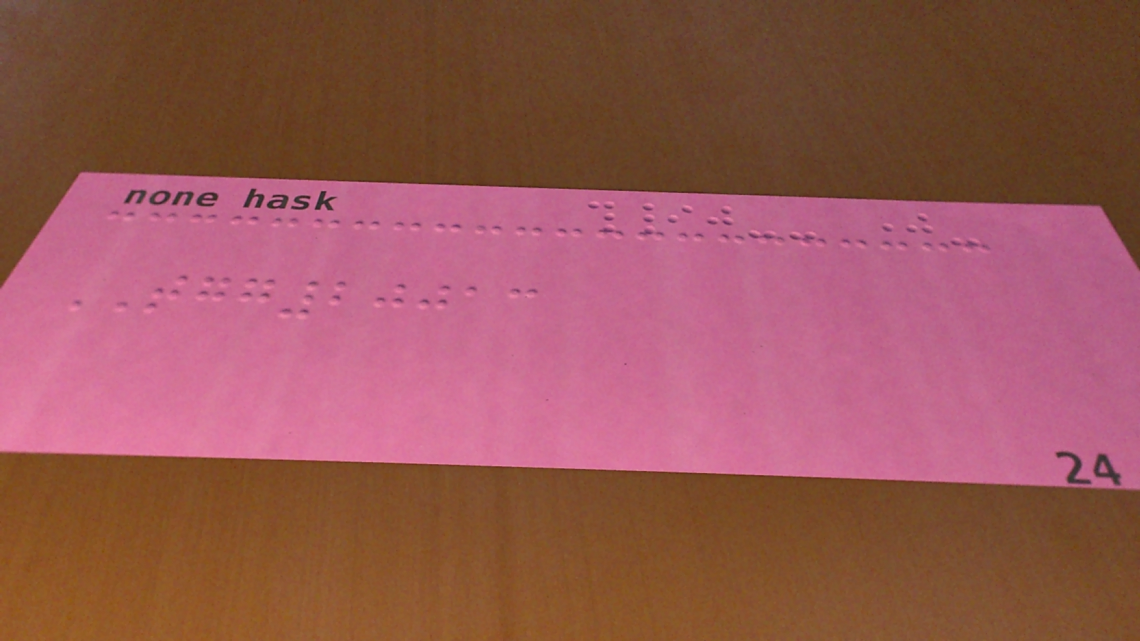TGG20013
